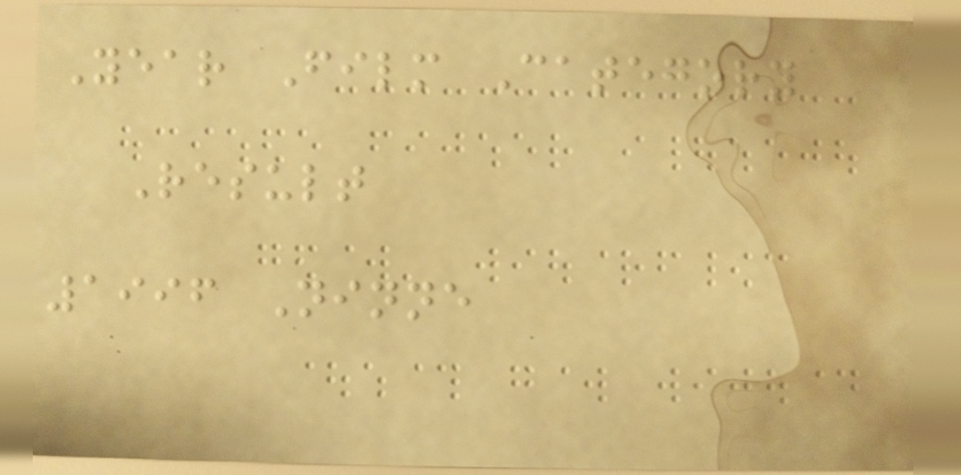Year Film Category
Result
1996 Ninne
